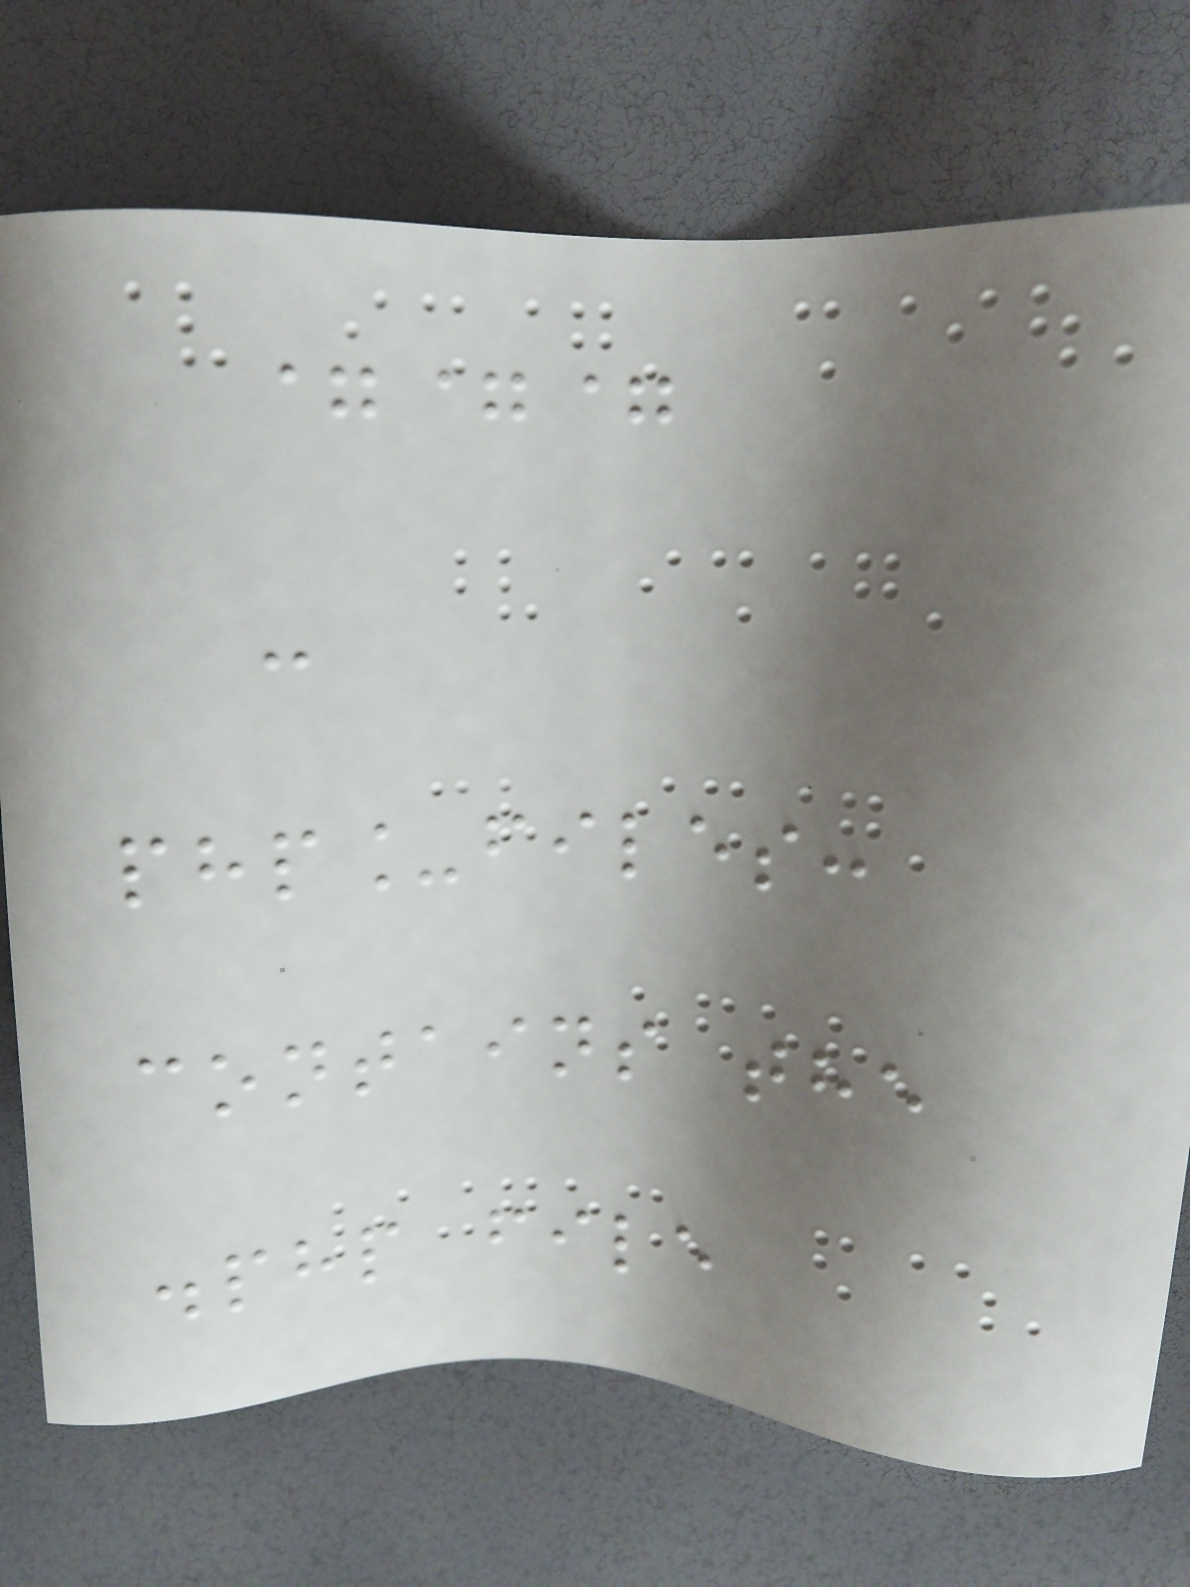===
-
php_files:
contains the
.php file
